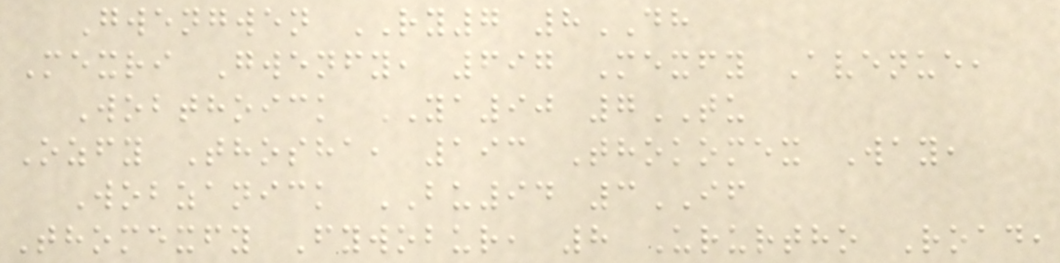Gwengwen RY7 8DH
Mexri Gwenfy, 697 Mexfy Avenue,
Wobthoick YA90 7TU
Ozfy Thosha, 193 Thokomex Way,
Wobzanick BU94 3IF
Thomexfy Fywobur, 8 Ururtho Road,
